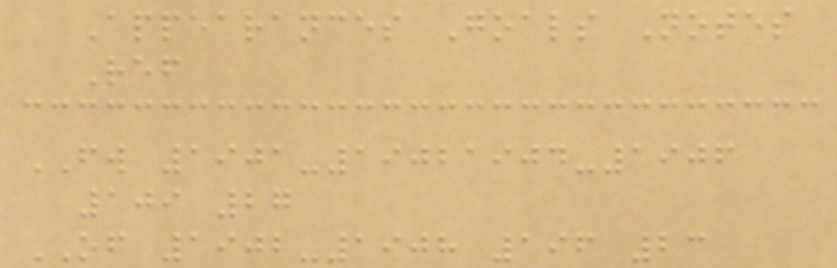Appearances Goals Notes
Ref
FW 1901-19021904-1906
109 27
OF 1902-1908 196 23
